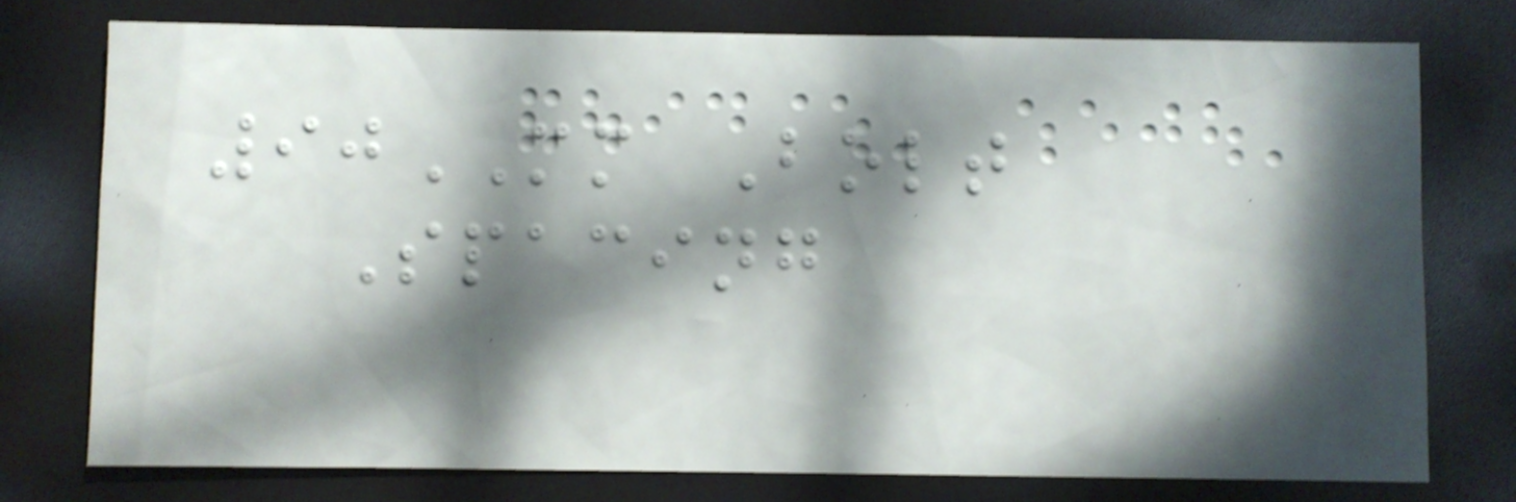90MM Bolt
Spacing
